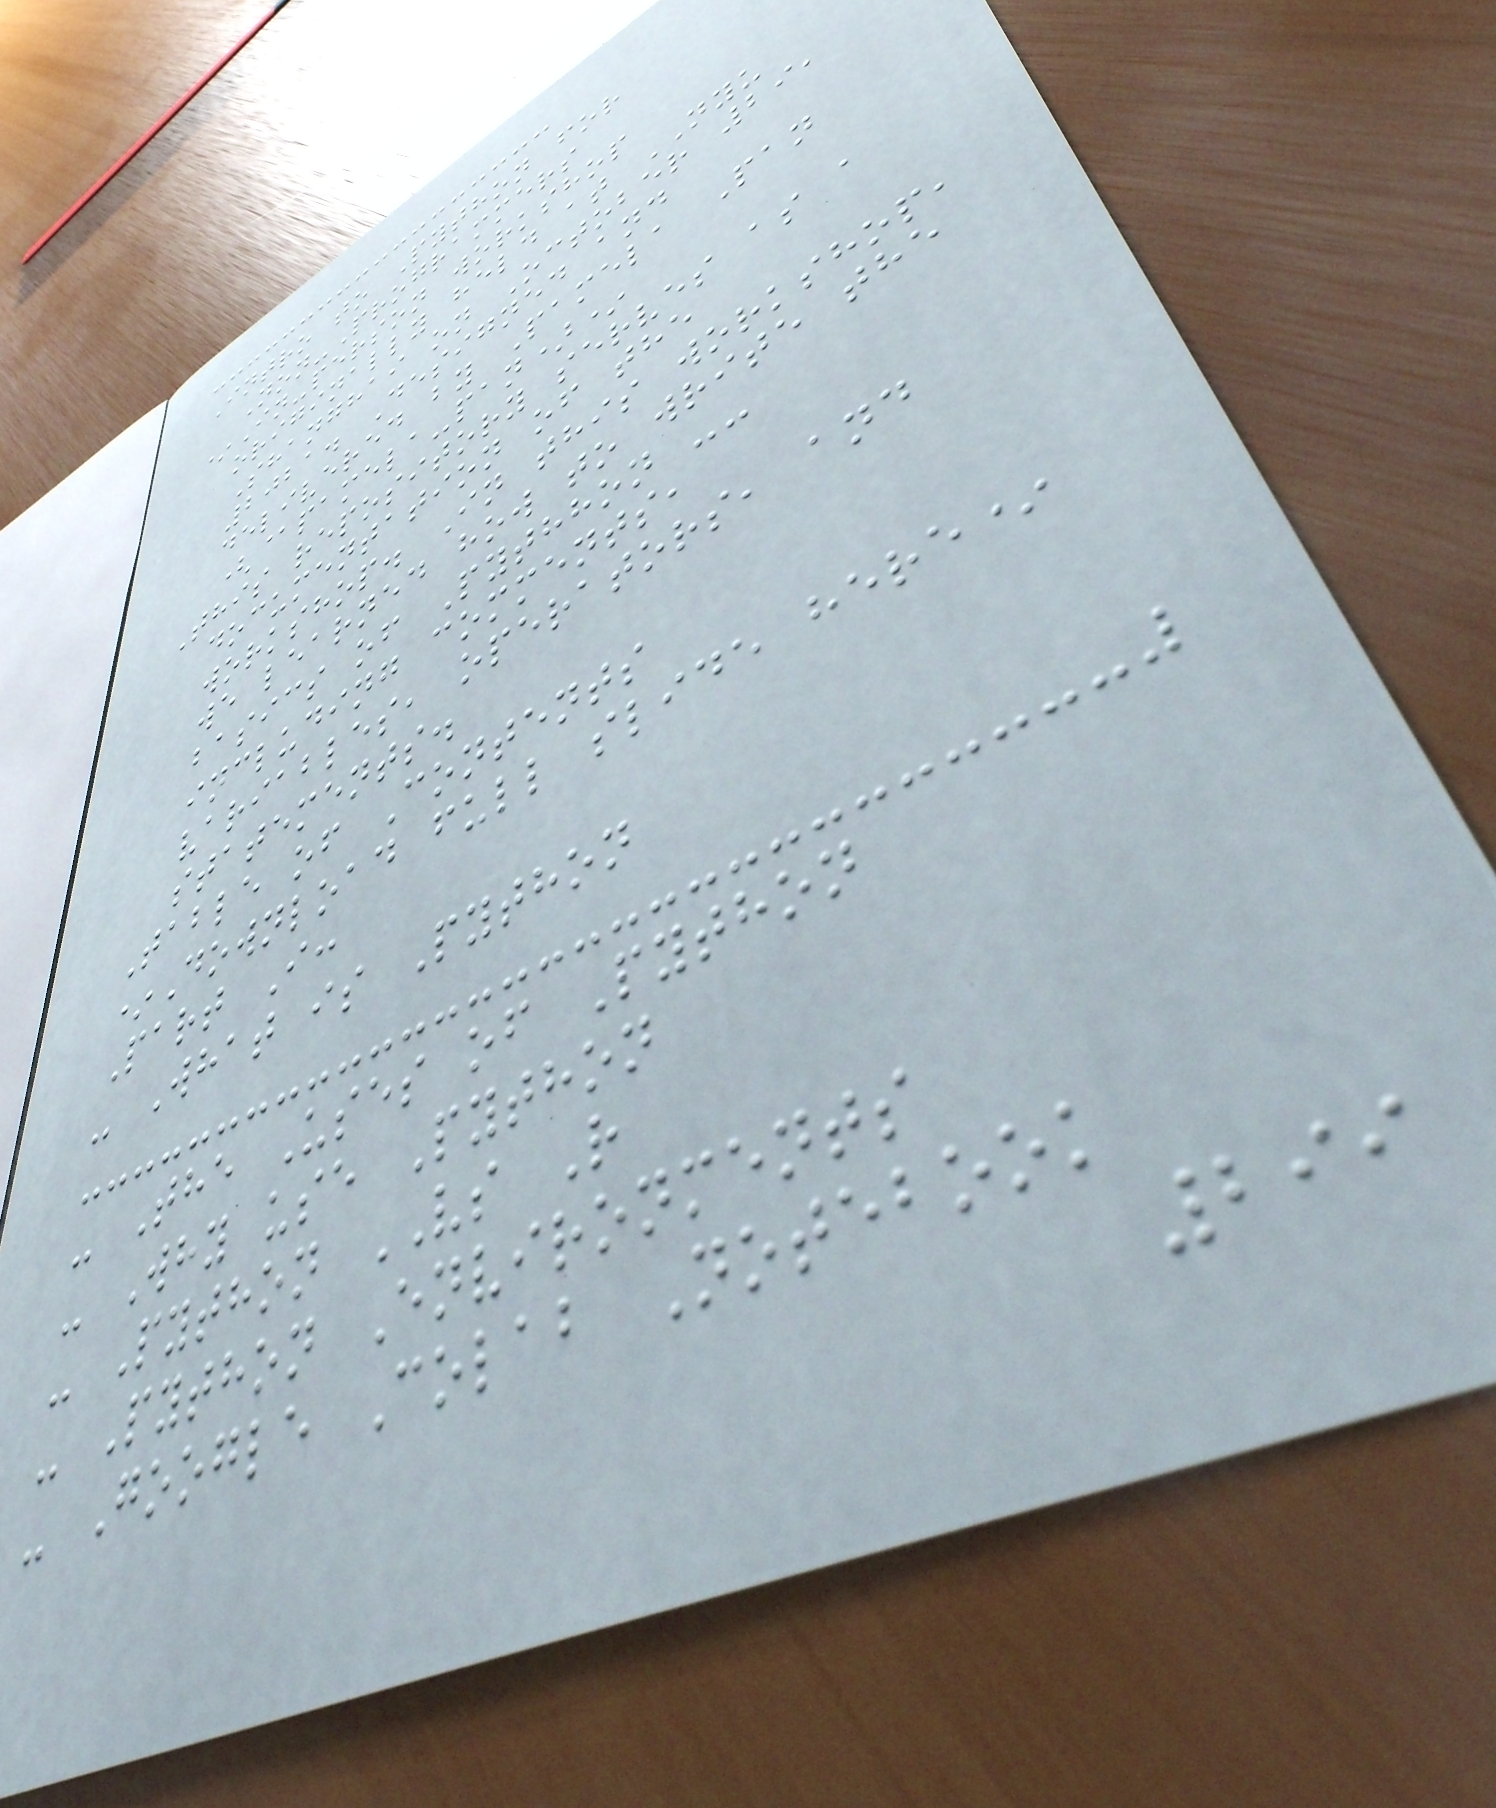Intro to Python for
Non-Programmers
*In-person workshop
originally held at NYU
Shanghai on October 29,
2021. Designed and
delivered by Pamela Pan
(@pamela-pan)*
This repository serves as a
documentation of the
workshop. In this workshop,
we learned how to write the
basics of Pythhon --
including comments,
variables, operators, and
statements.
Table of Contents
*Download full slide here*
Part I:
- What is Python
- The Uses of Python
- Why use Python
- Python VS R
- Python Environments
- Google Colab Notebook
299
